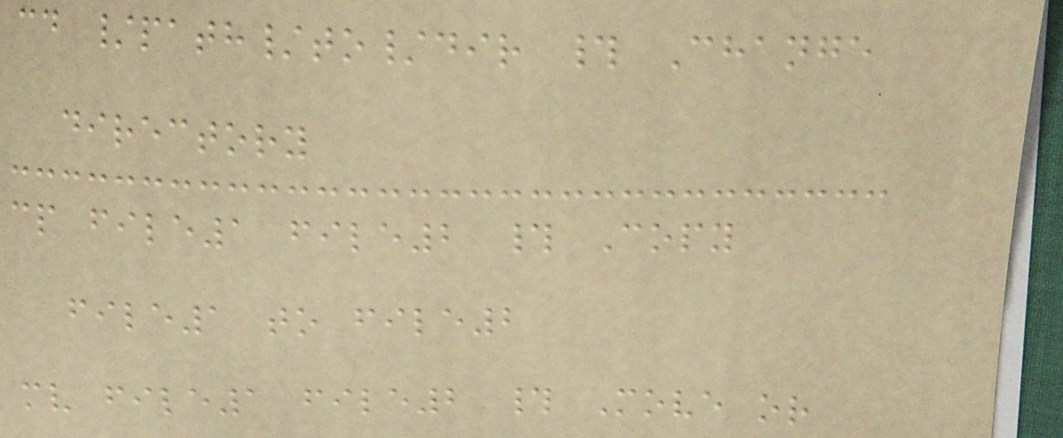cd /path/to/dir # Change
directory
cp file1 file2 # Copy
file1 to file2
mv file1 file2 # Move or
